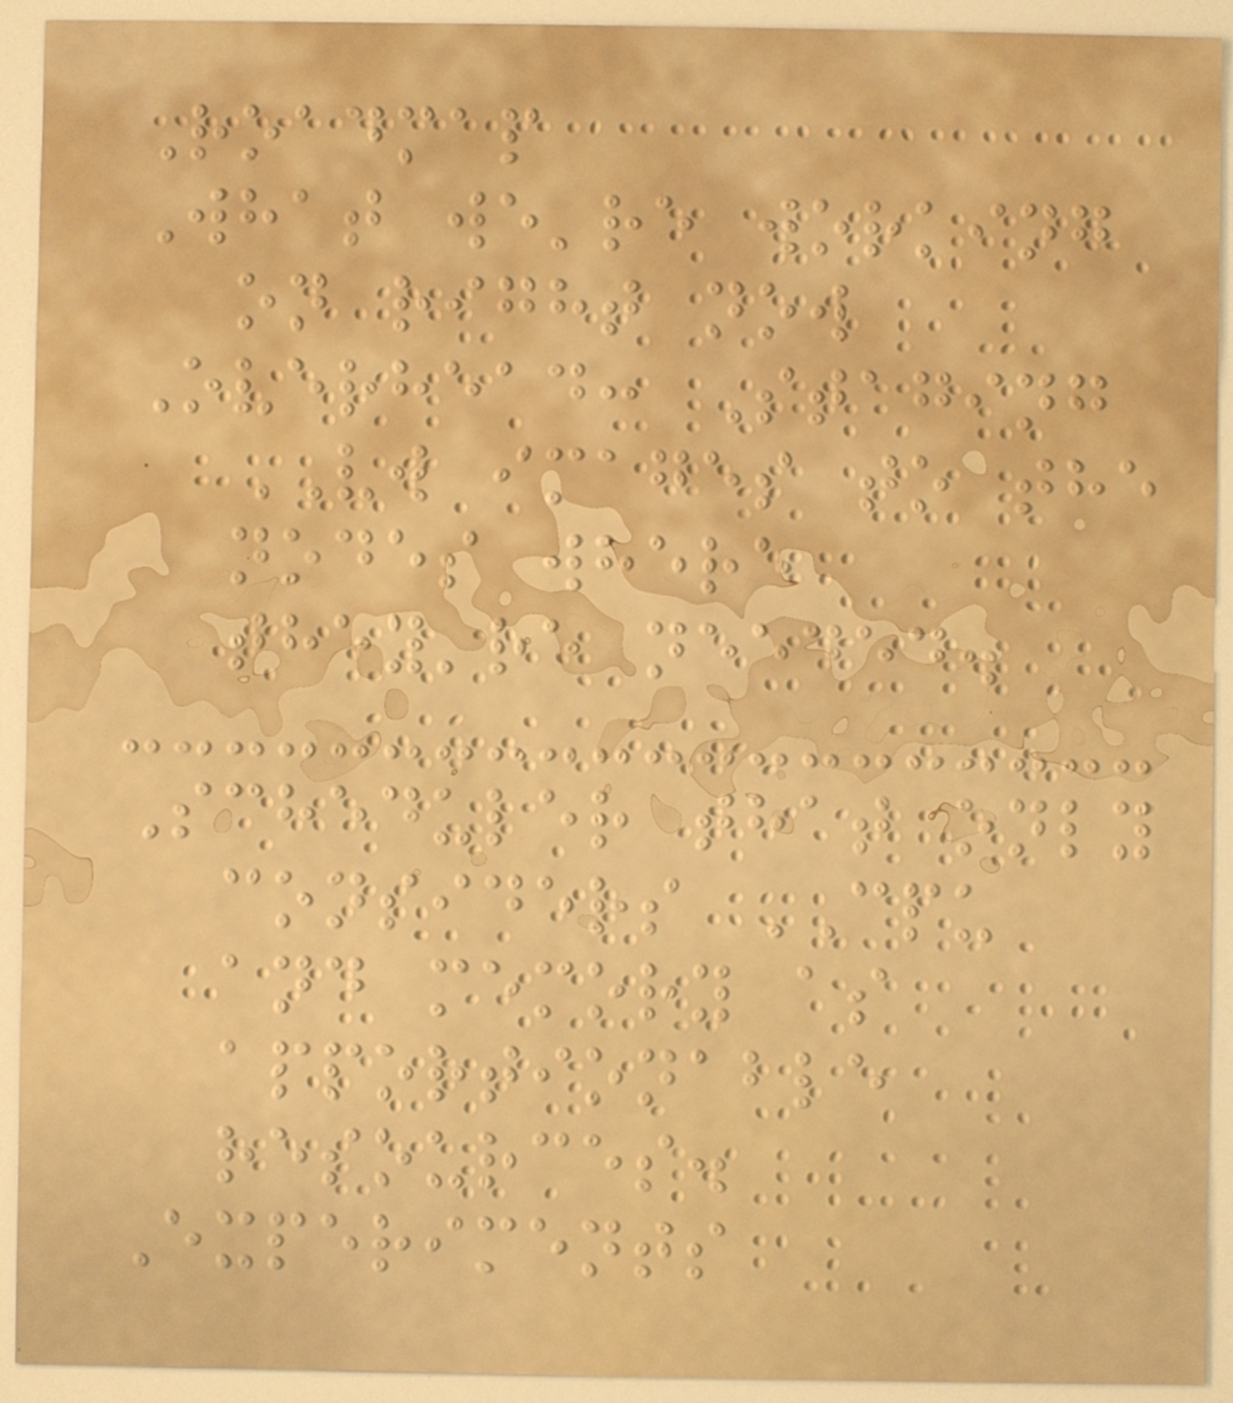Roadmap
What we're working
on right now
Overhead: Staging
VW images to the
nodes where
they're needed.
Scheduler that only
considers CPU
and memory as
apportionable
resources.
Experiments
